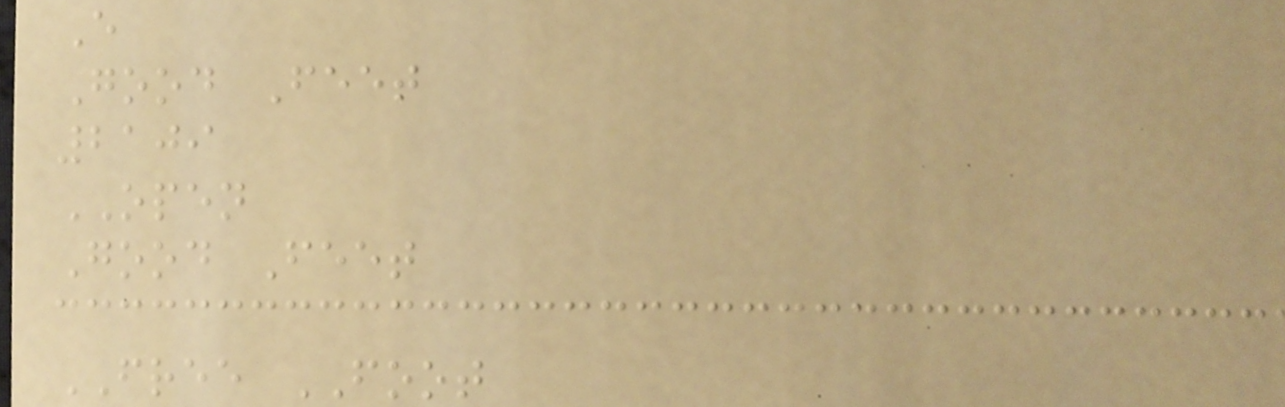E
Good Feet
2109
OPEN
Good Feet
FREE FOOT
